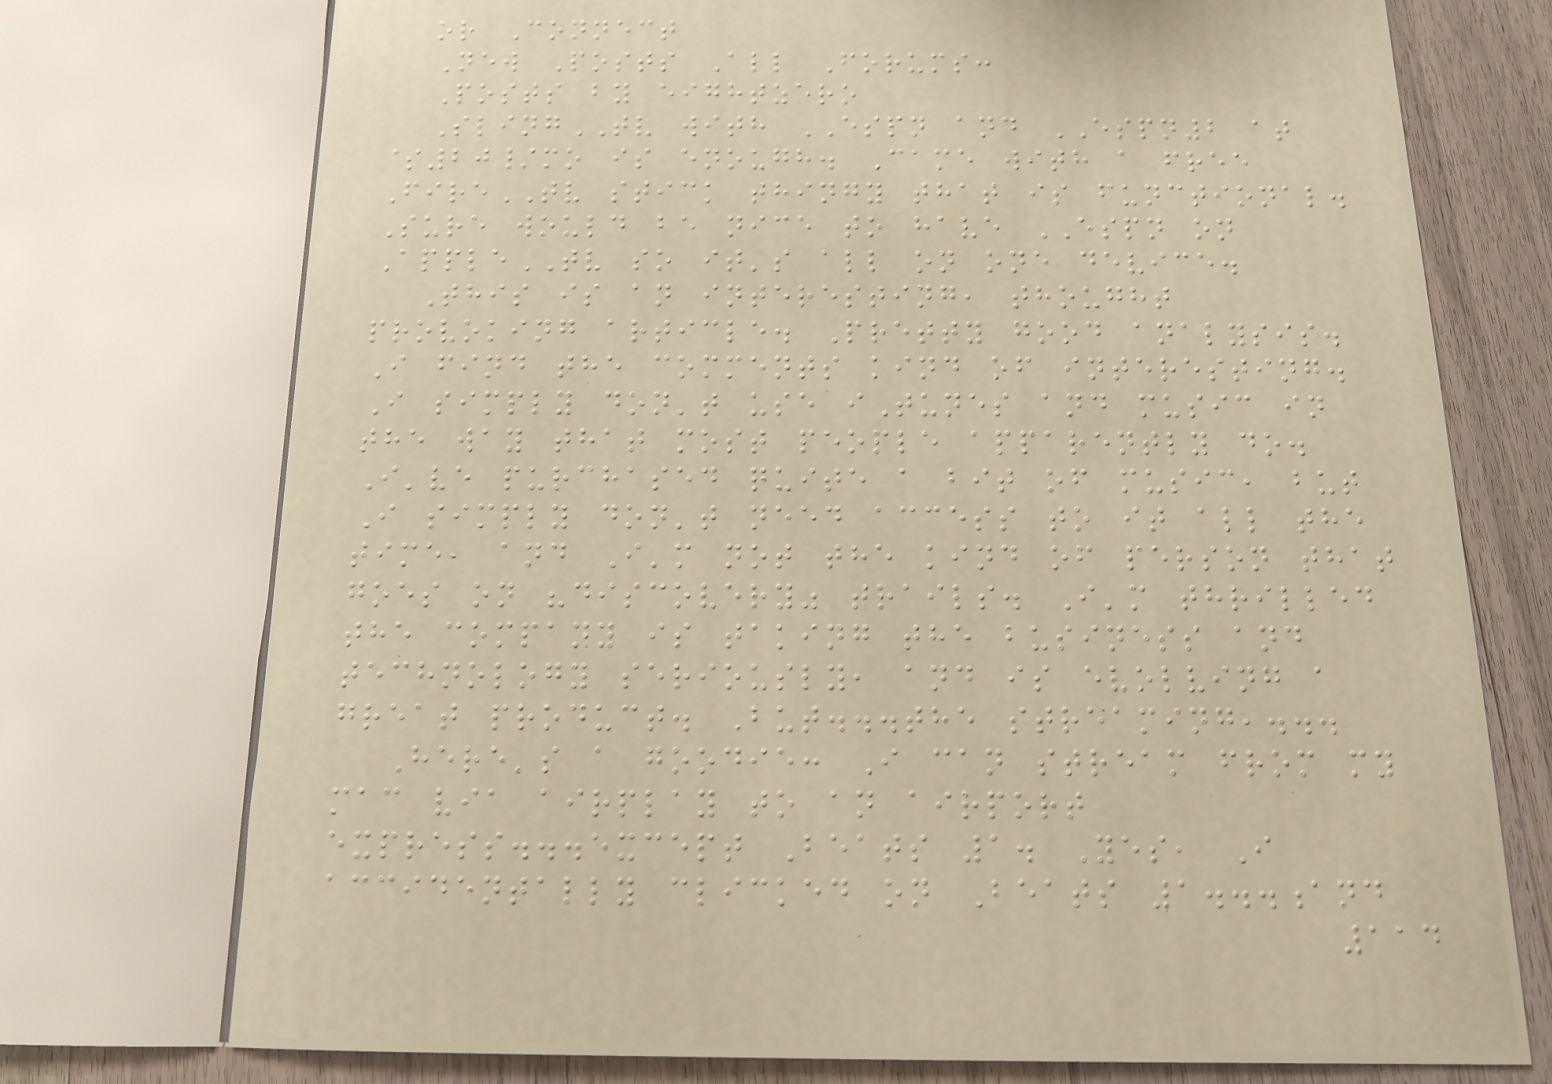or Connect
New Posts All Forums:
Posts by eightzero
SlingTV with ESPN and ESPN2 at
$20/mo is enough. Came with a free
FireTV stick thingy that is functional.
Sure would be nice to have ESPN on
AppleTV so it's all on one device.
This is an interesting, thought
provoking article. Pretty good analysis.
I find the comments kind of interesting.
I simply don't use iTunes and music in
the way that most people apparently do.
I've purchased quite a bit of music, but
I simply don't need access to it all the
time, and I'm not the kind of person that
goes on "discovery" trails. I'm thrilled
the company is taking the business and
technology seriously, and is evolving a
great product. But...the streaming,...
Here's a goodie: I can stream from my
mac via airplay to an airport
express...except Beats 1. Yes, I
accidentally clicked on Beats 1...and
114
